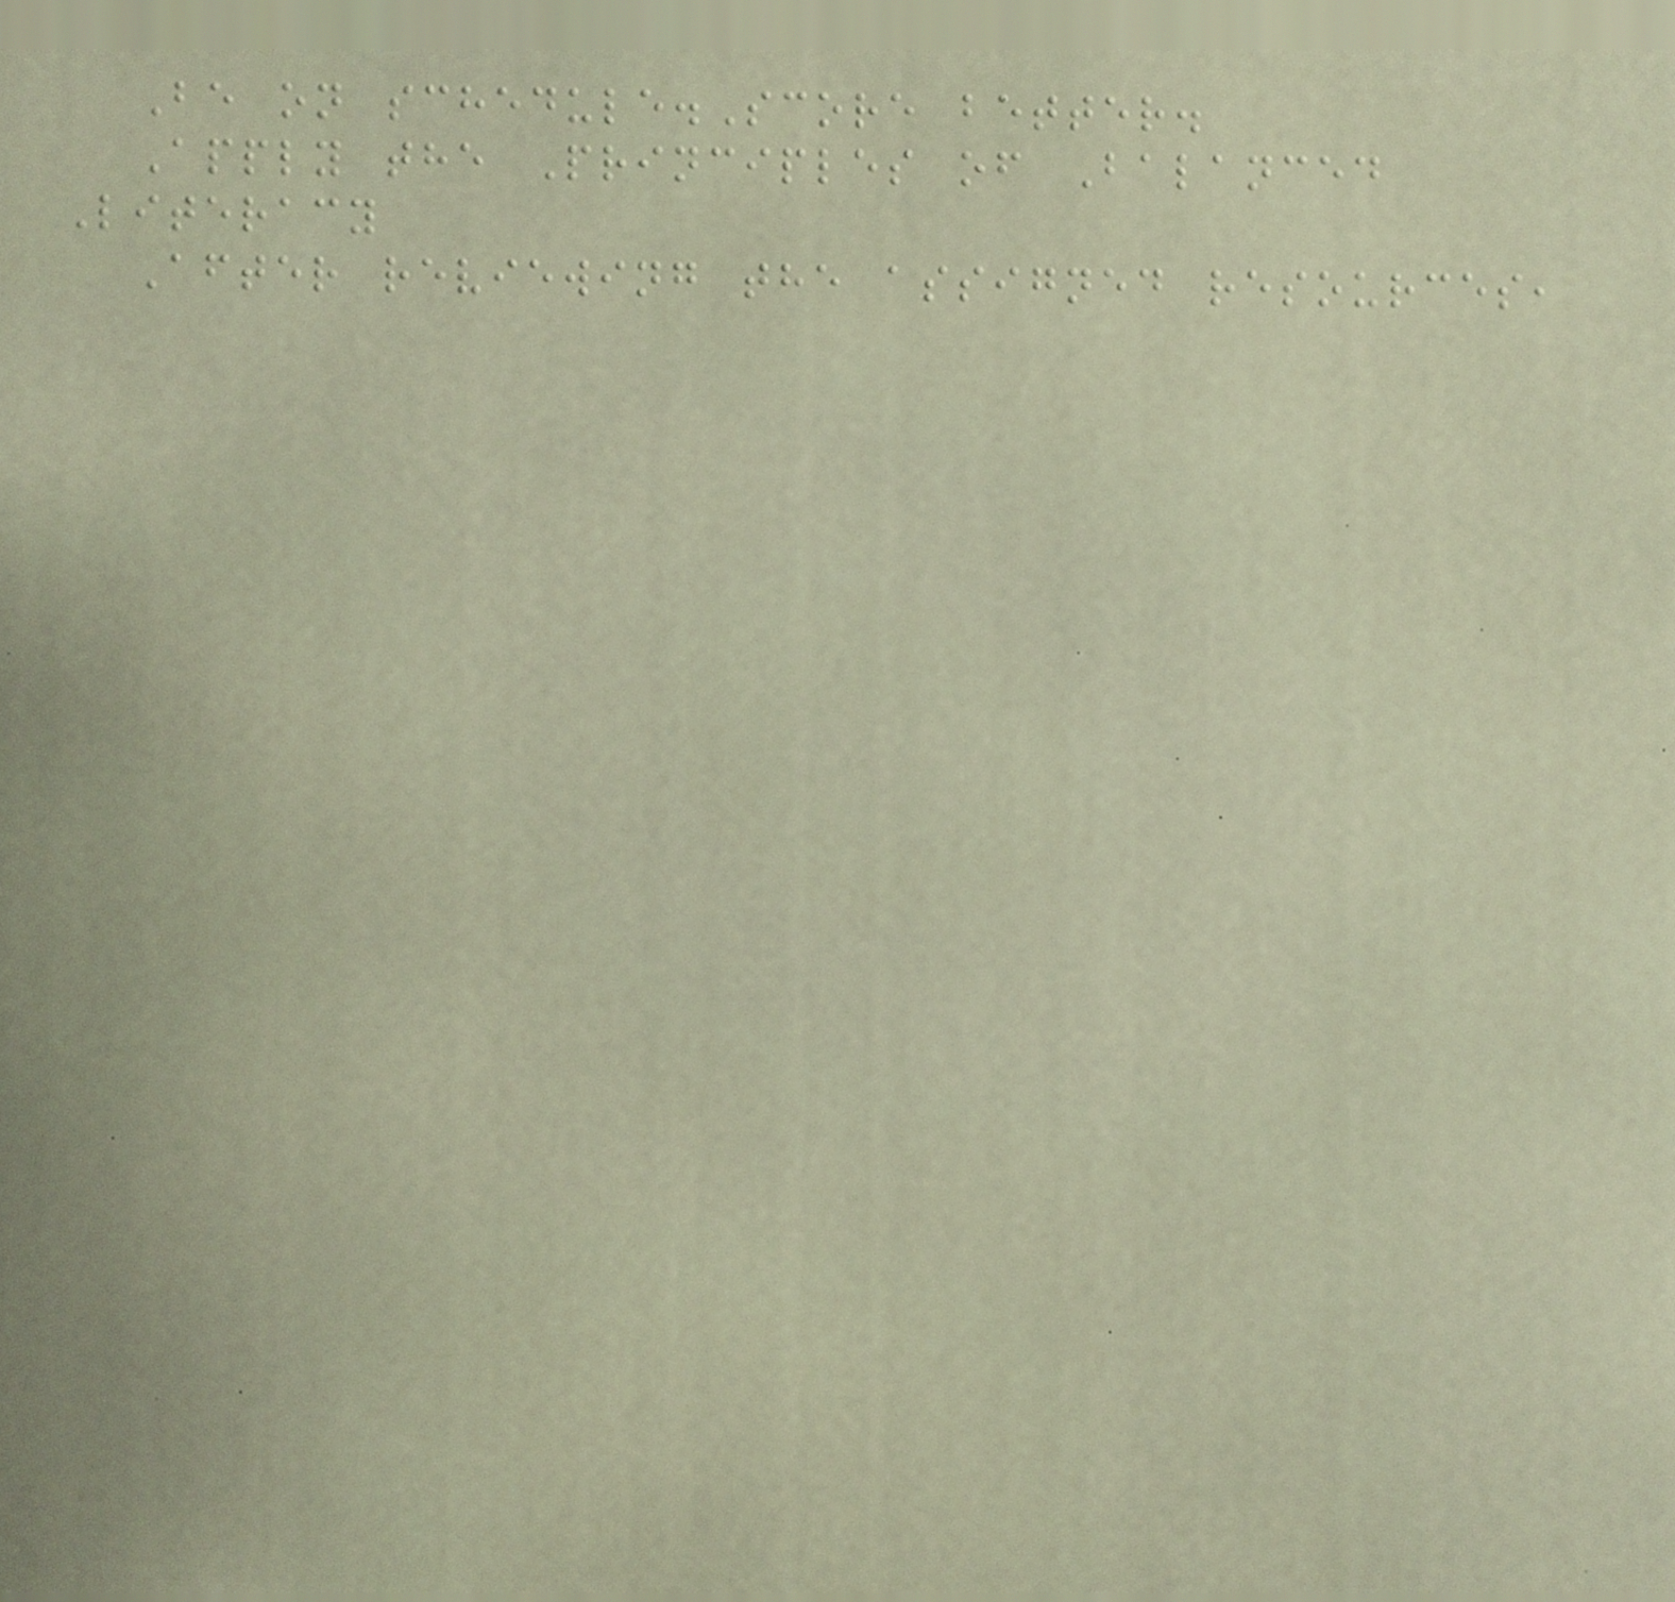Be on schedule.Score better.
Apply the Principles of Balanced
Literacy
After reviewing the assigned resources,
